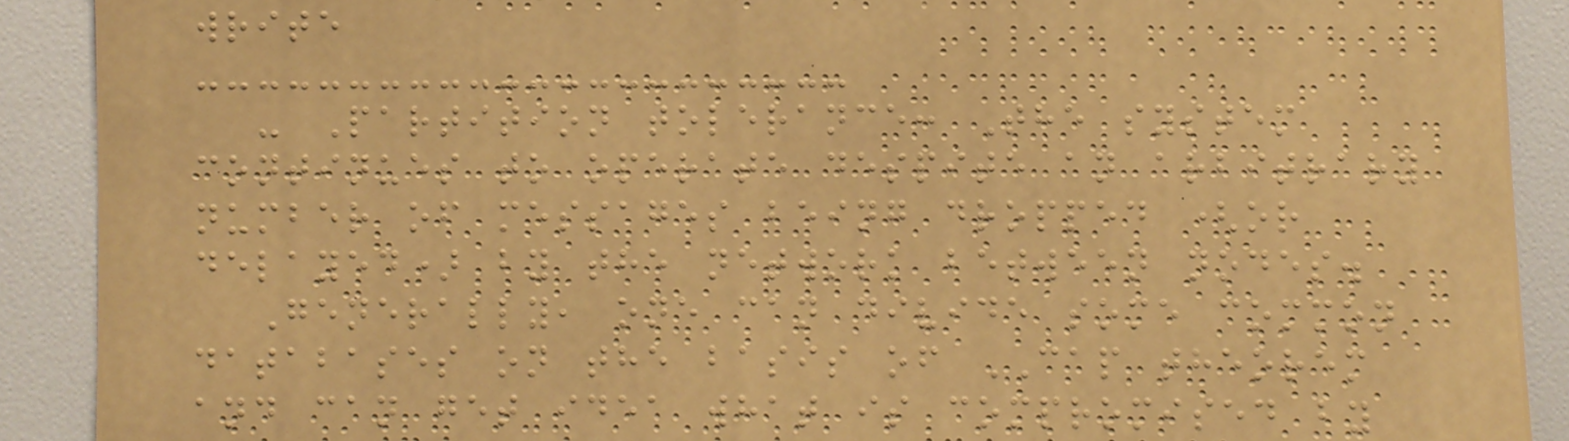write
- Partition tolerance: The system
continues to operate despite an arbitrary
number of messages being dropped (or
delayed) by the network between nodes.
Generally, one can divide some common
databases on the basis of CAP theorem
and can get idea what is compromised by
